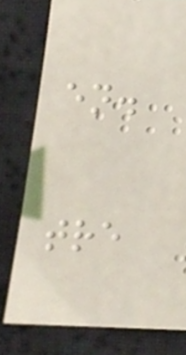en.
tre
